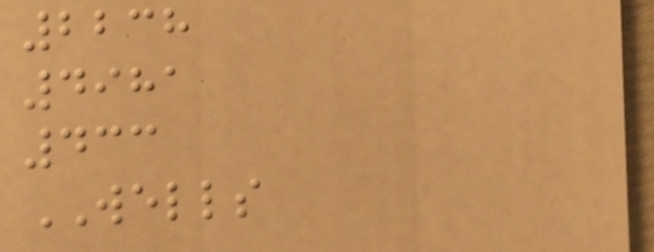2238
4981
433
WELLS
